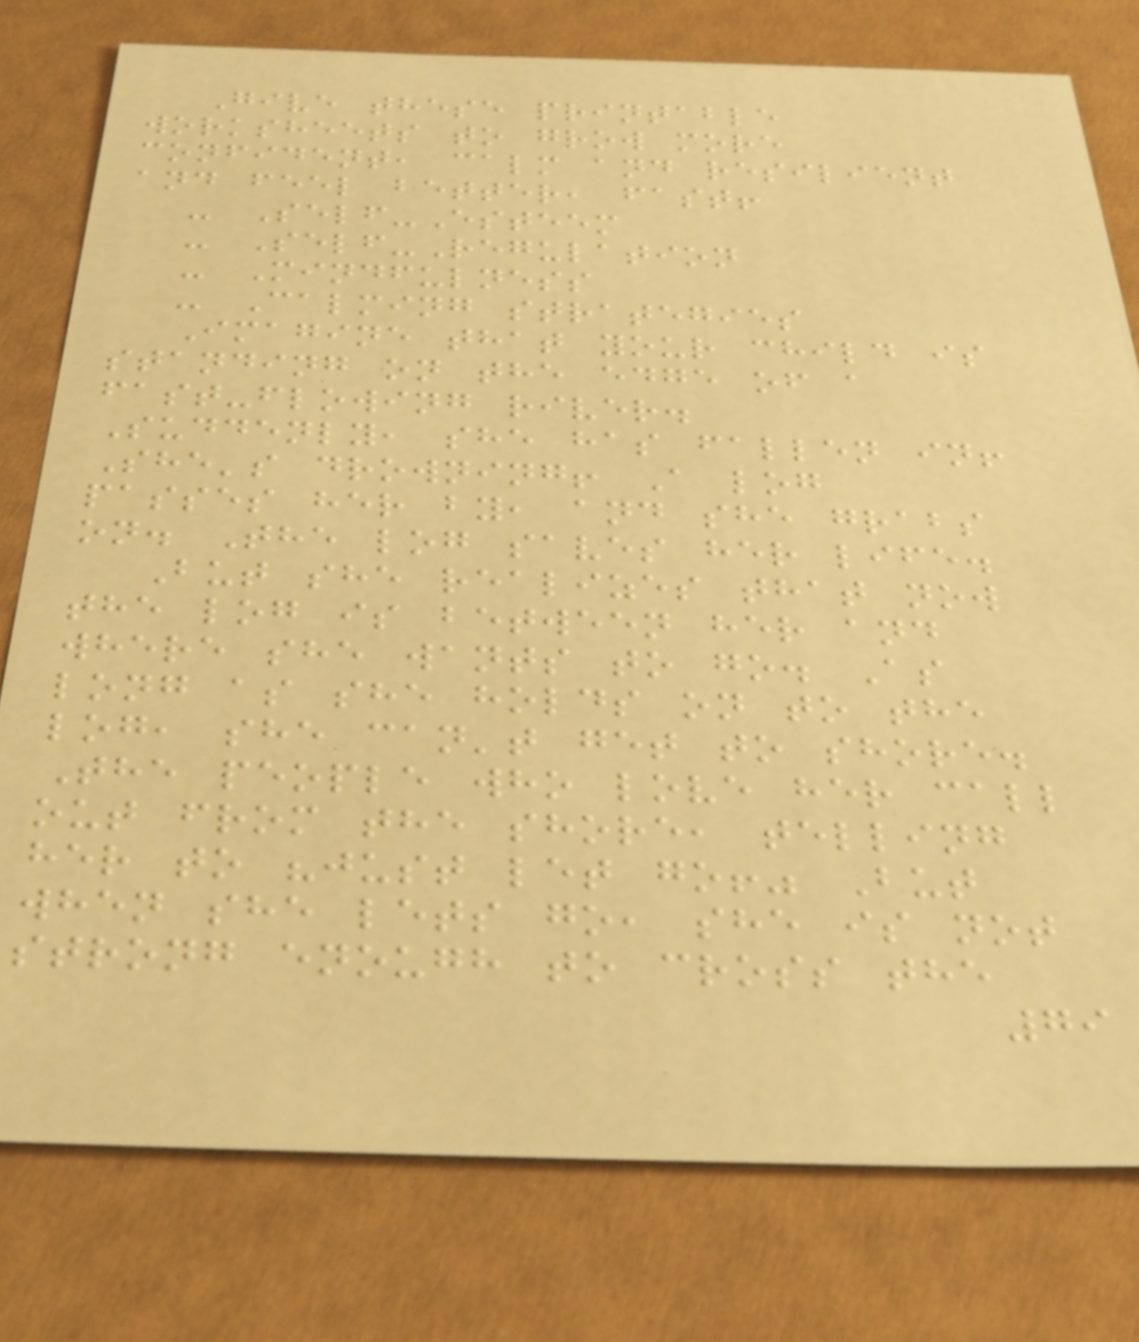Give these printable
worksheets to grow more
confident, calm and resilient
and feel better, fast!
- Self-Esteem
- Self-Regulation
- Mindfulness
- Calming strategies
Imagine that your child is
standing on the edge of a
fast-flowing river.
Suddenly, she has fallen in!
She's drowning! A log
passes her by, and she grabs
on. The log saves her life.
But she realizes that now
the log is between her and
where she wants to go. As
long as she holds on to the
log, she can't get to shore.
The people who love her call
out from the shore, telling
her to "just let go!" But
when she lets go, she is not
strong enough to cross the
79
